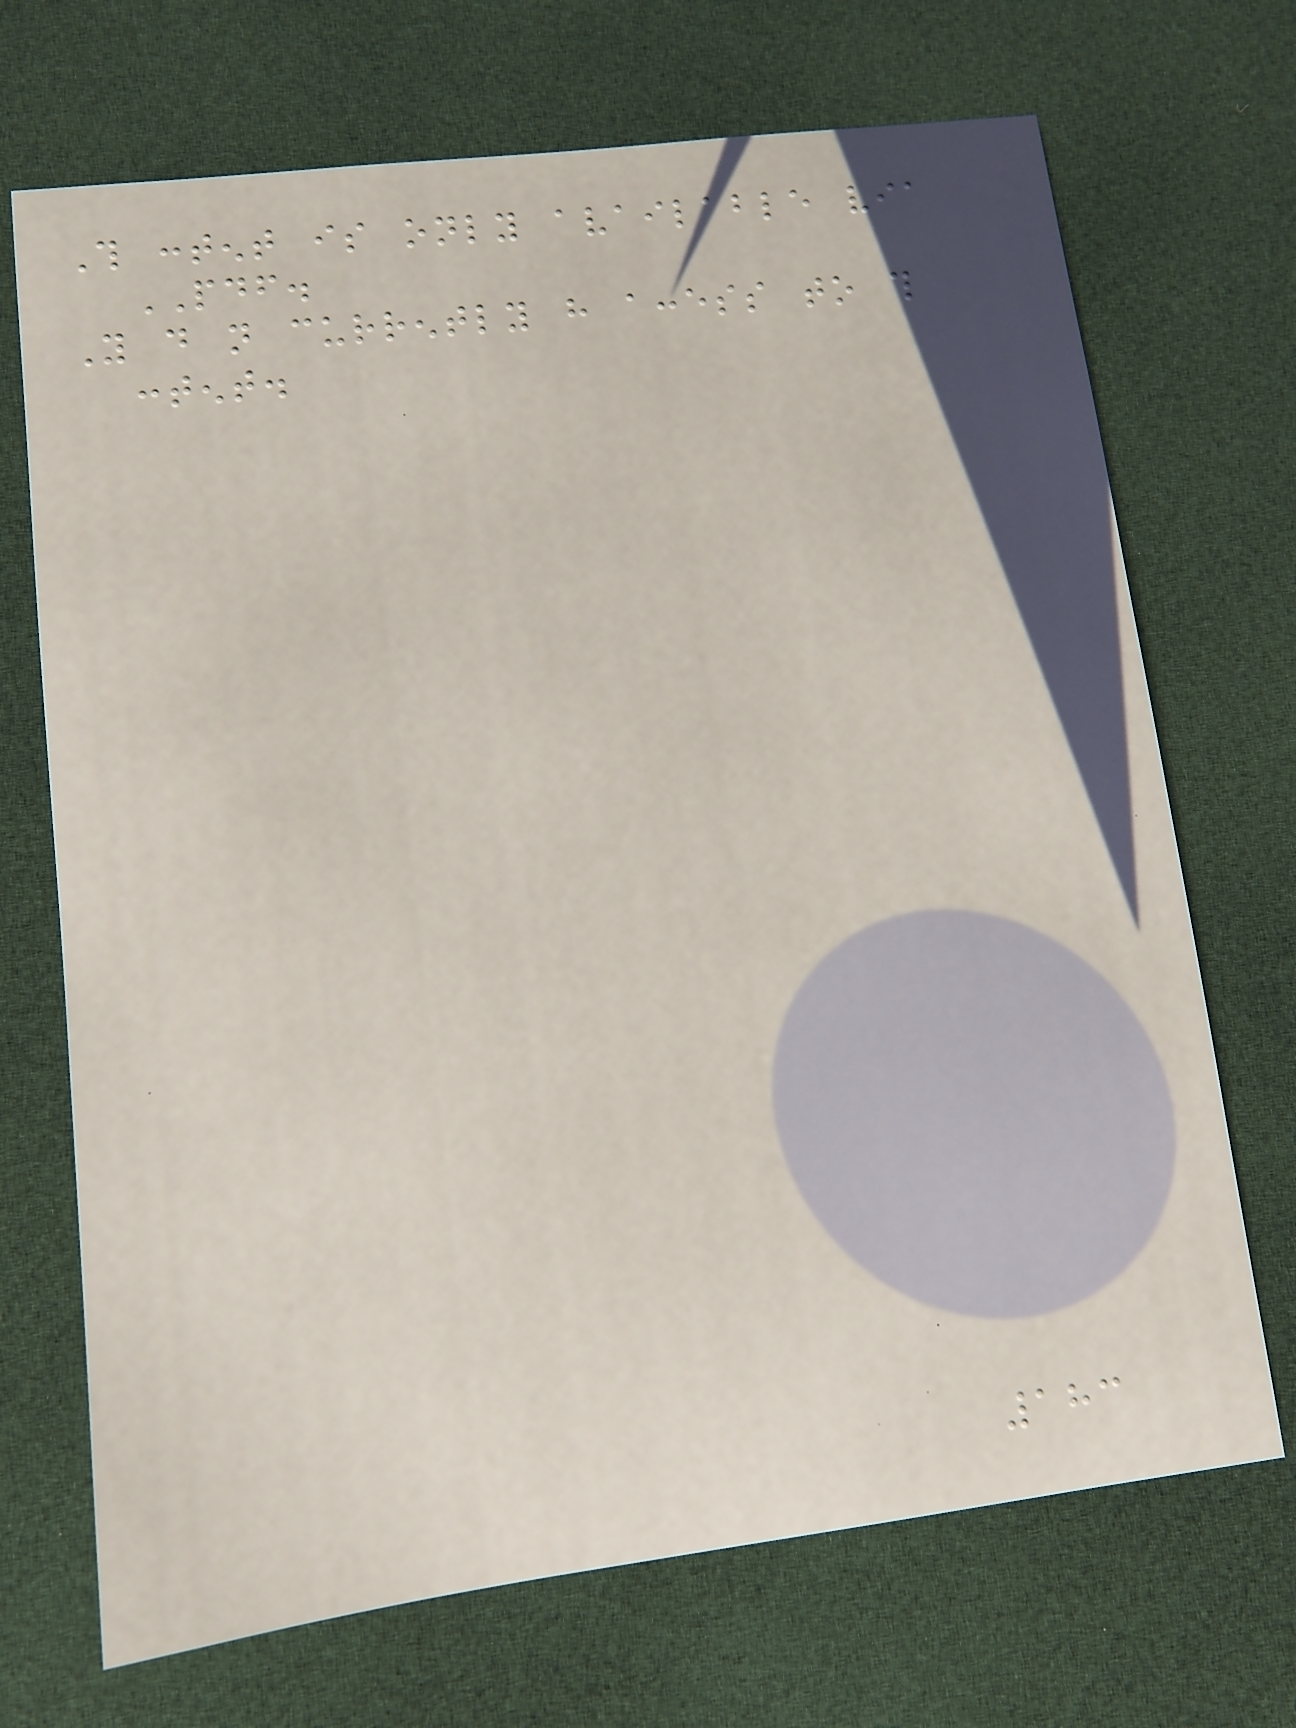This content is only available via
PDF.
You do not currently have access to this
content.
183
